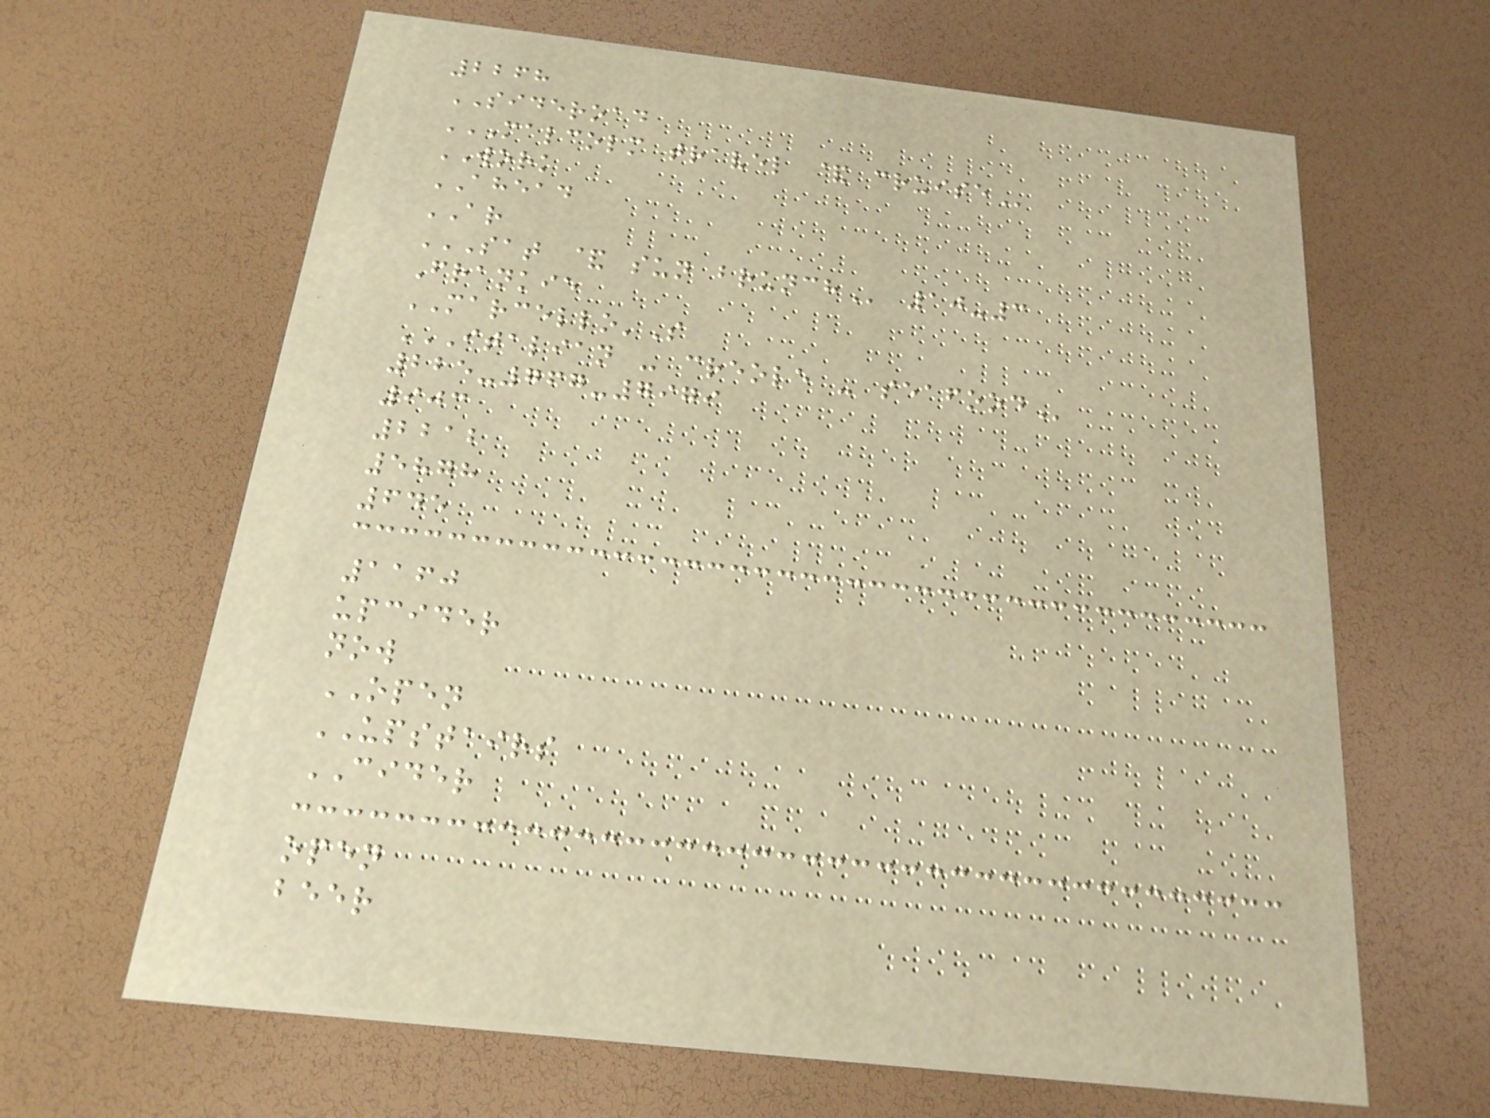2268
SIDEROAD
MALCOLM TRAVEL & CRUISE
WORK
AHEAD
AR
SAT & SUN BRUNCH 10-3
Frankie
MARCELLO'S
ITALIAN - CREOLE - SEAFOOD
225-767-7979
903
2212
5878
645
1160
upcider
now
OPEN
UPSTAIRS
CIDER
open
beer
